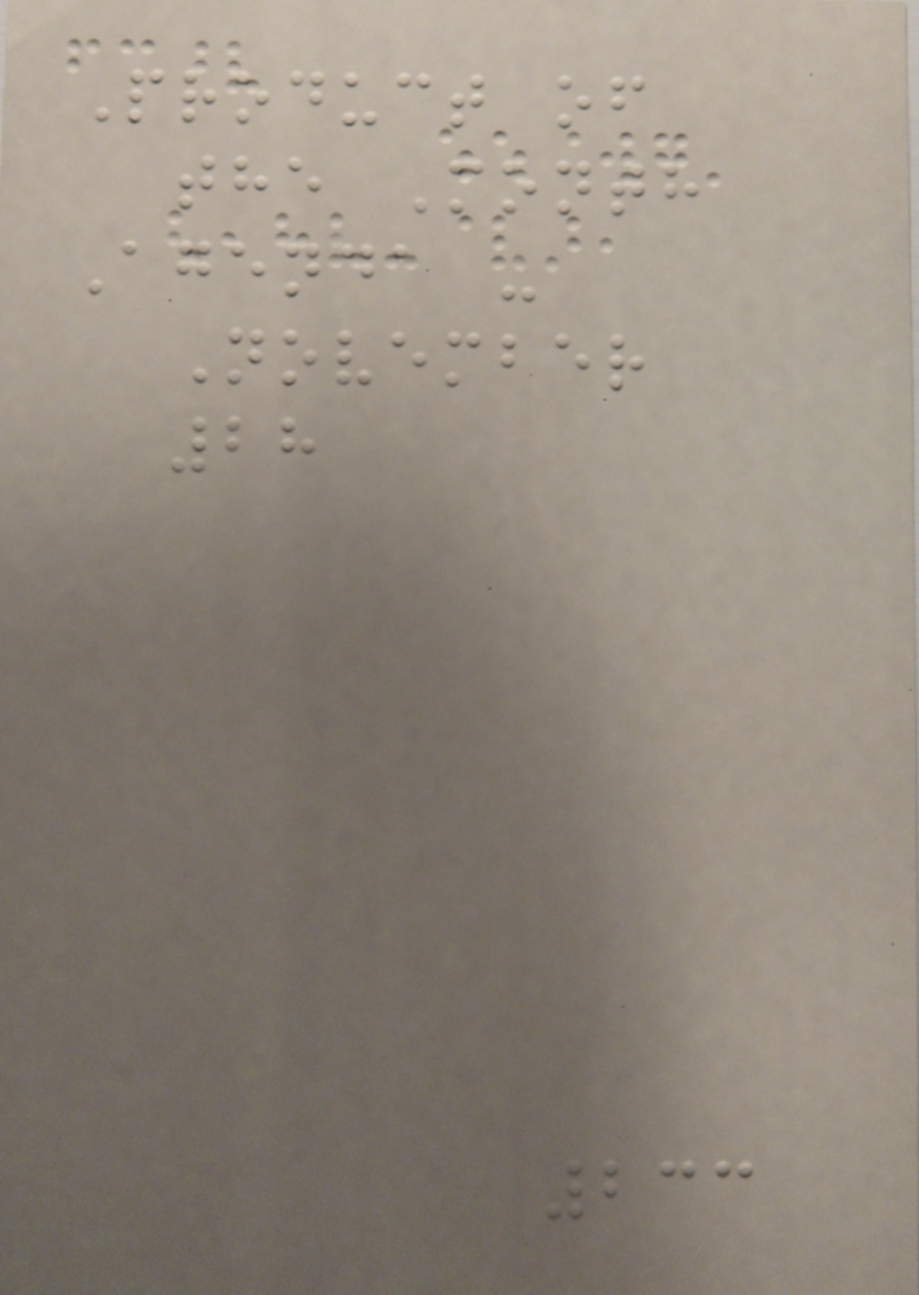Product of
the Month
Agenda -
November
28
233
